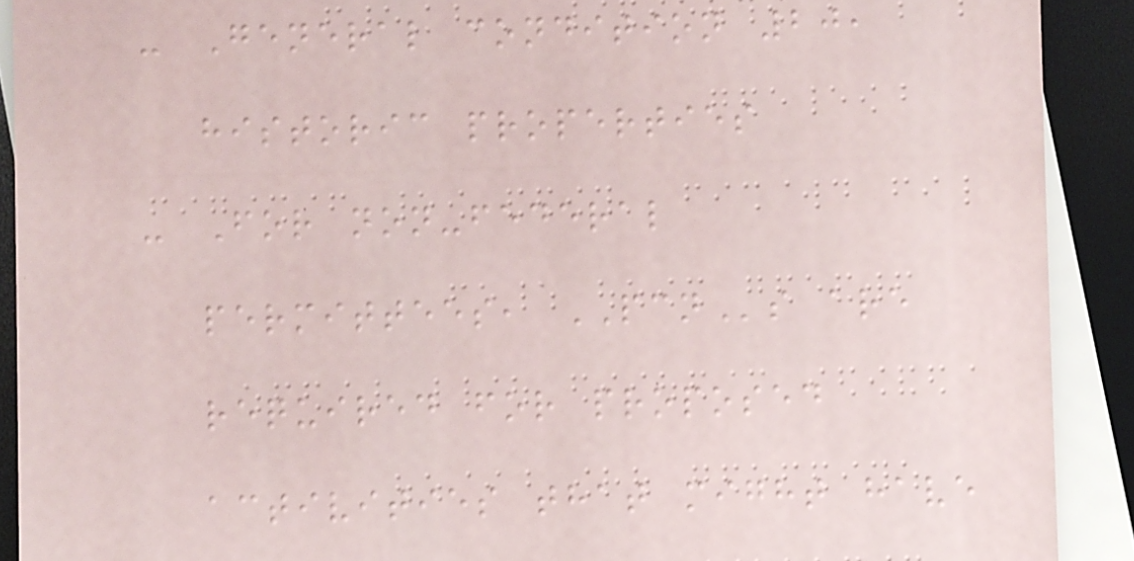- General condition 20,
historic properties
- For non-federal
permittees, PCNs are
required for proposed
activities that might have
